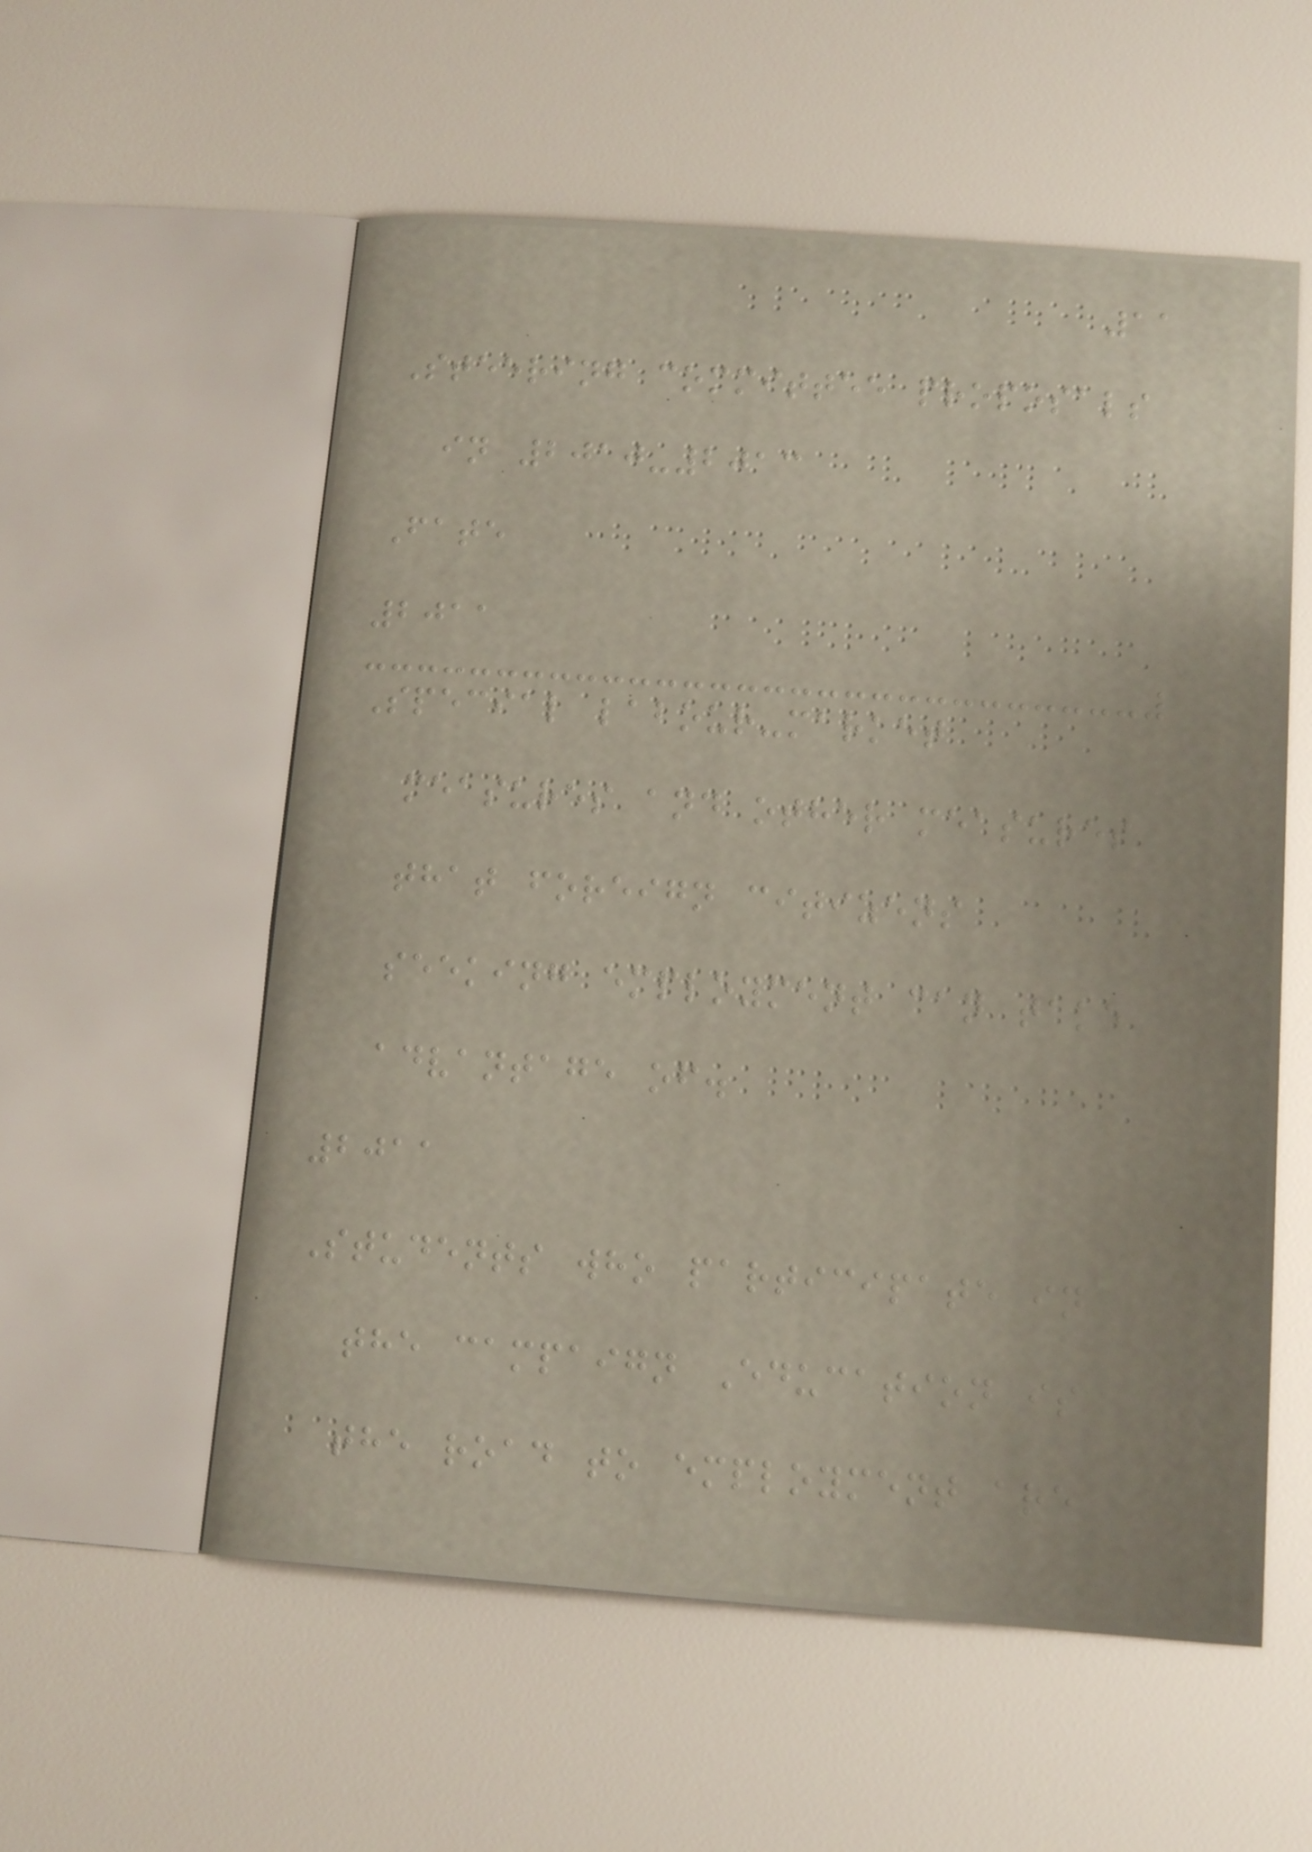11
Steering committee proposals
in 2010-2013
Fate
2011
Special labour-market
measures and other measures
that foreign citizens
seeking employment can take
advantage of.
2011
Students who participate in
the campaign Education is
the road to employment are
